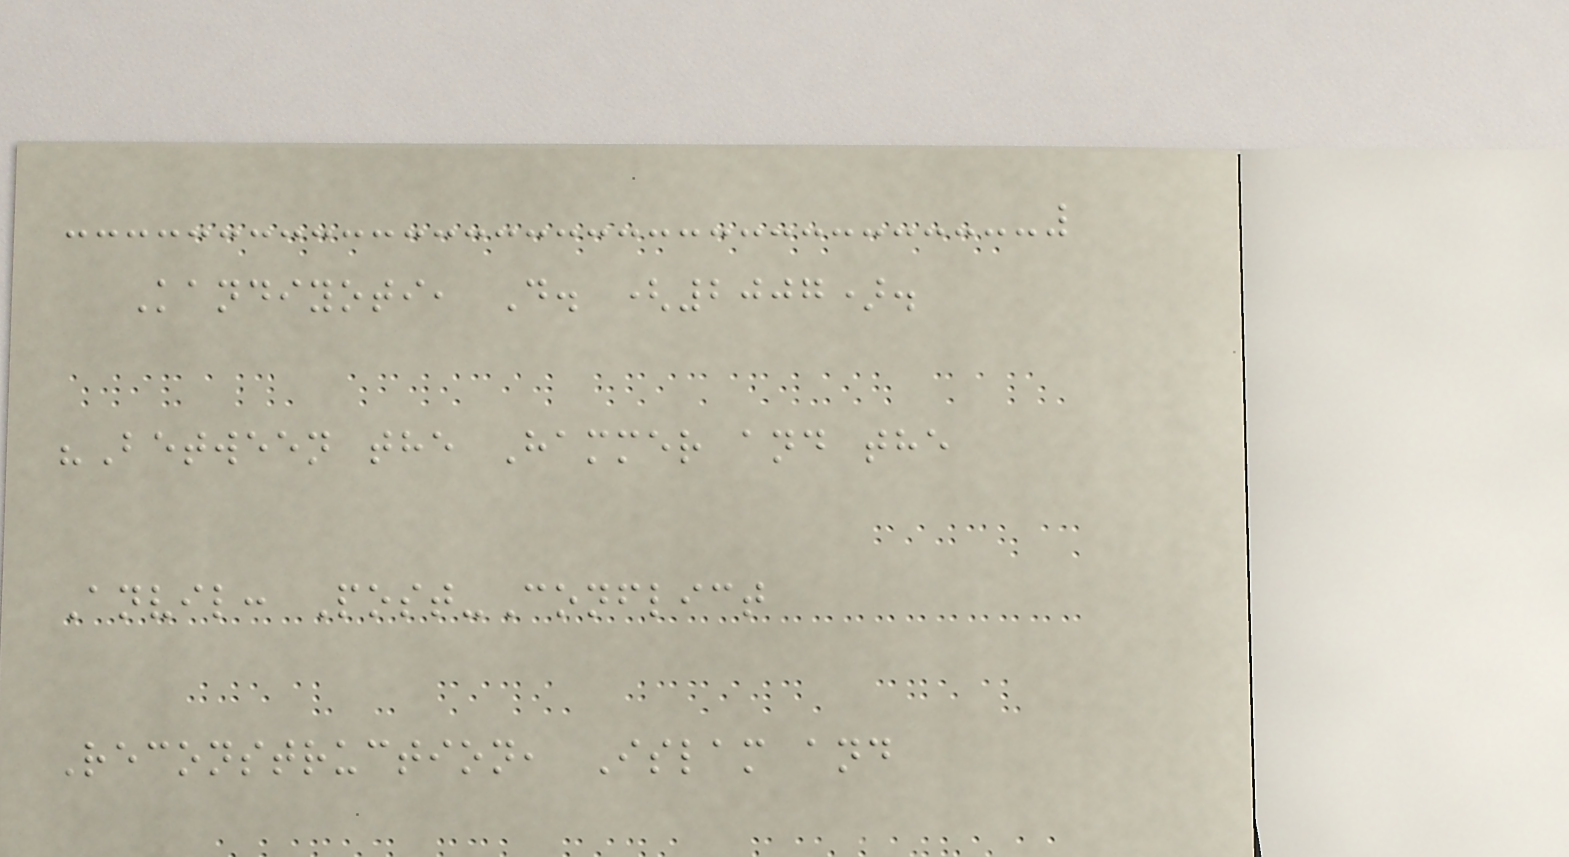Kandiyoti, D. (2007).
"Between the Hammer and the
Anvil: Post-Conflict
Reconstruction, Islam and
